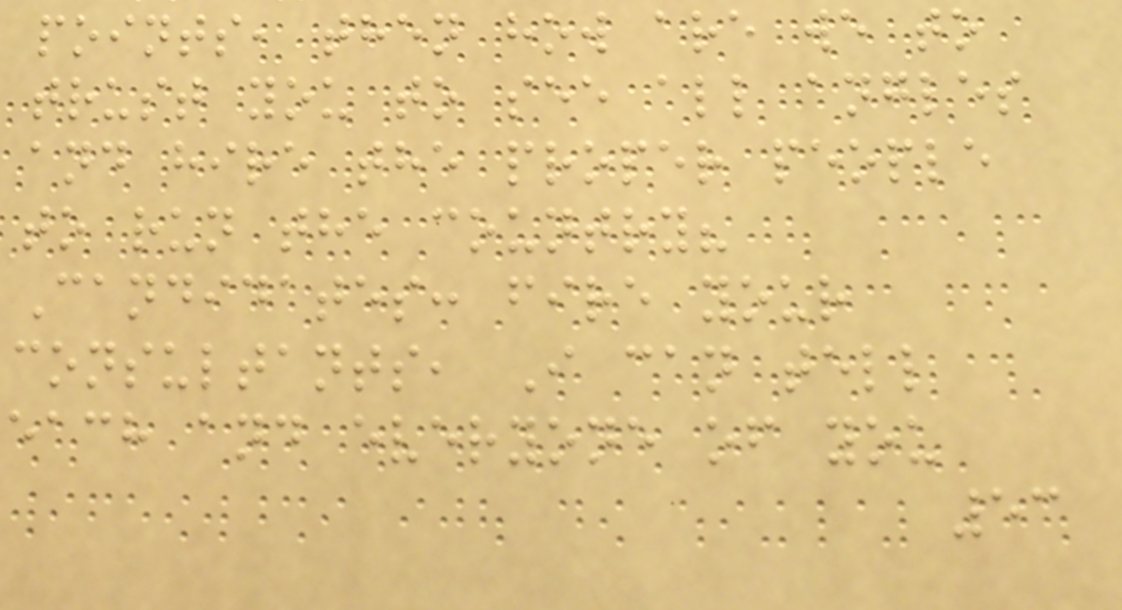points, then how are we to
trust you to see all angles
and hire the proper people
to run the country?
Candidates: fire your
consultants, I can tell
each and everyone of you
53
